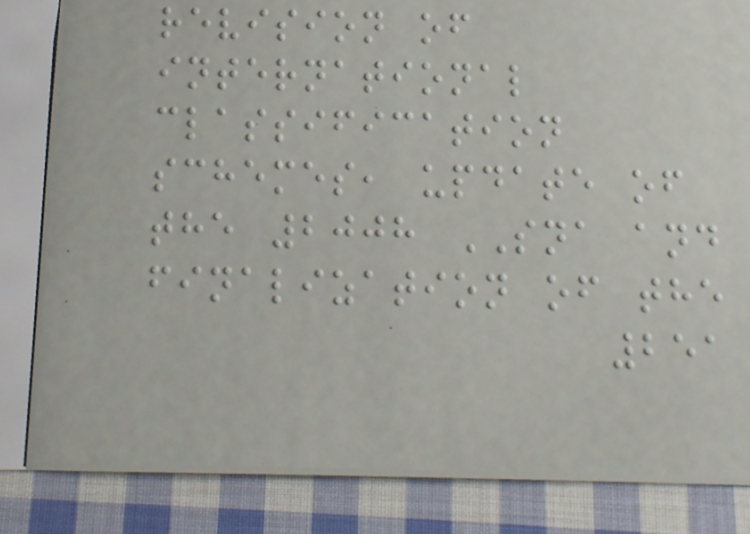revision of
international
classification
schemes, update of
the 2008 SNA and
finalization of the
251
